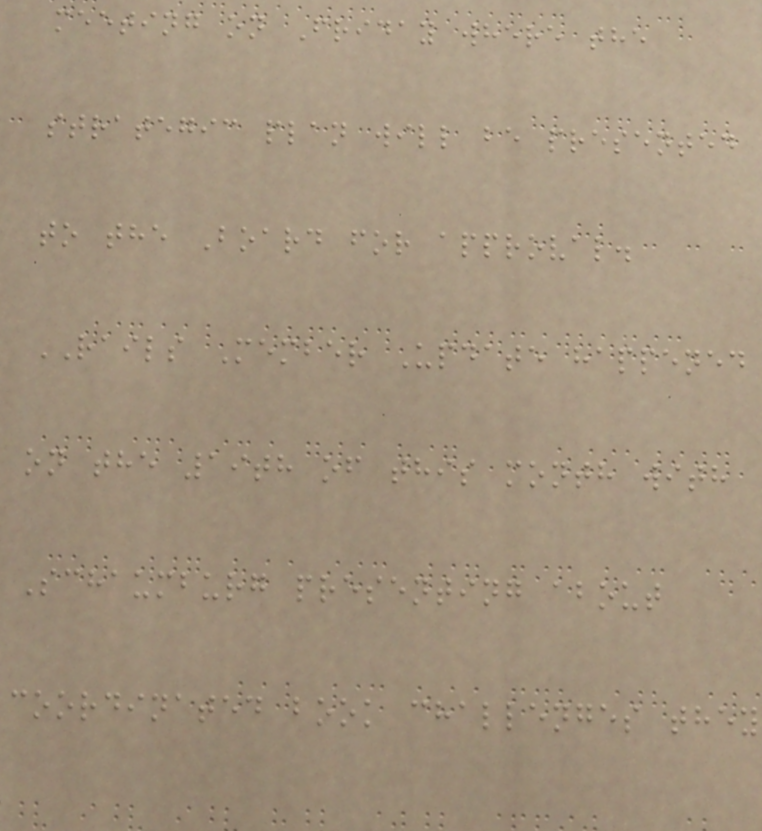meeting on Friday where the
strategic plan will be presented
to the Board for approval.
RAILS Member Update happened
on the 19th of this month with
Schaumburg presenting about
coordinated book challenges they
